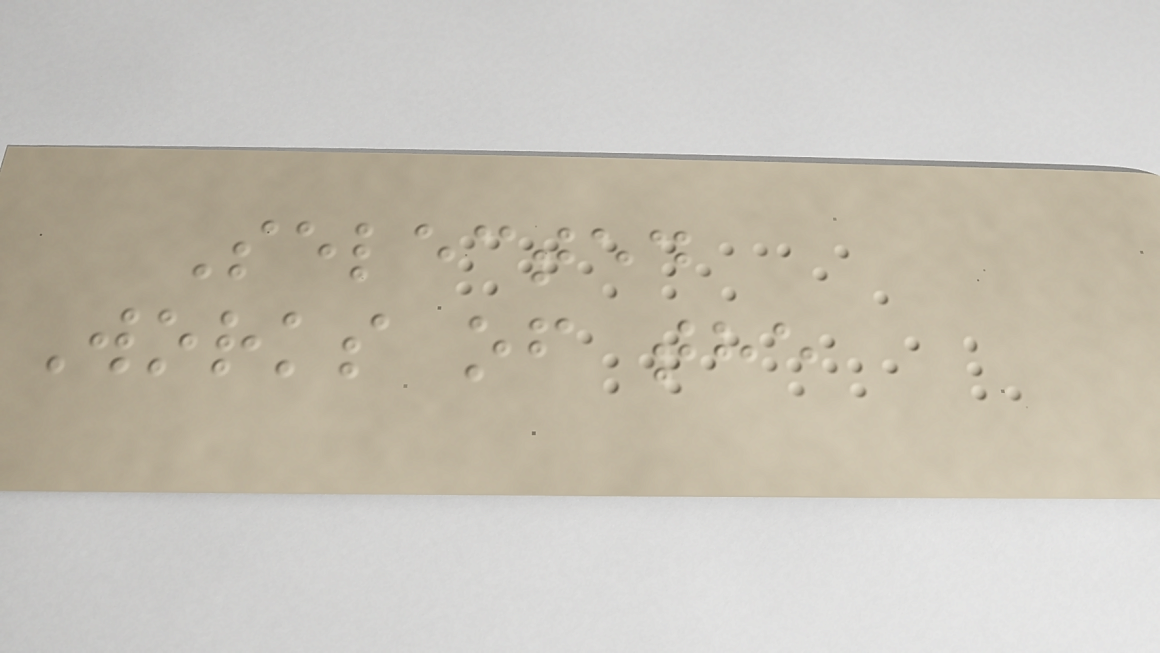Selected
Works of the
